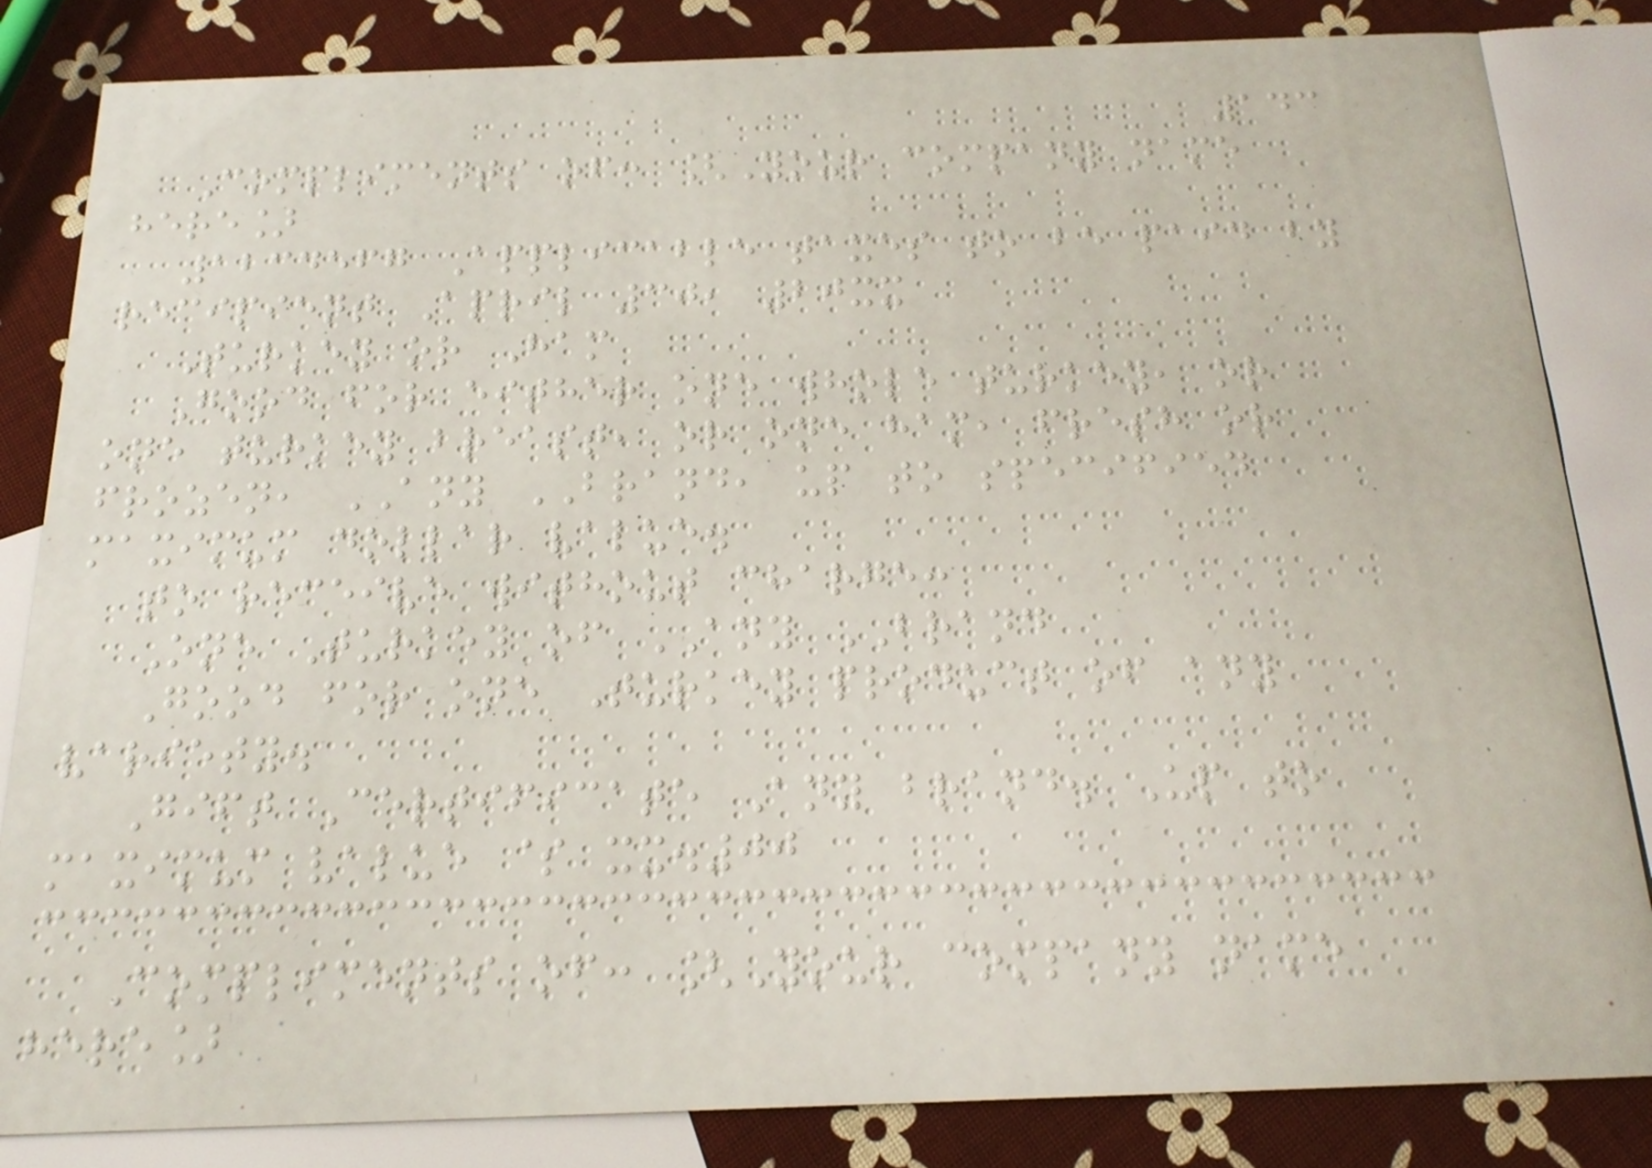143
Compliments of: [Your company name
here]
1234567 Applicable taxes to be paid by
recipient April 30, 20xx
Turkey or Ham
Good for either one whole turkey, or
one turkey breast, or one ham, fresh or
frozen, ANY BRAND, up to specified
maximum dollar value.
to receive without charge:
One Turkey of ANY BRAND
Good for one Turkey product of any
variety.
Gift Certificate Any brand. Up to
maximum value $ xx.00
Compliments of: [Your company name
here]
